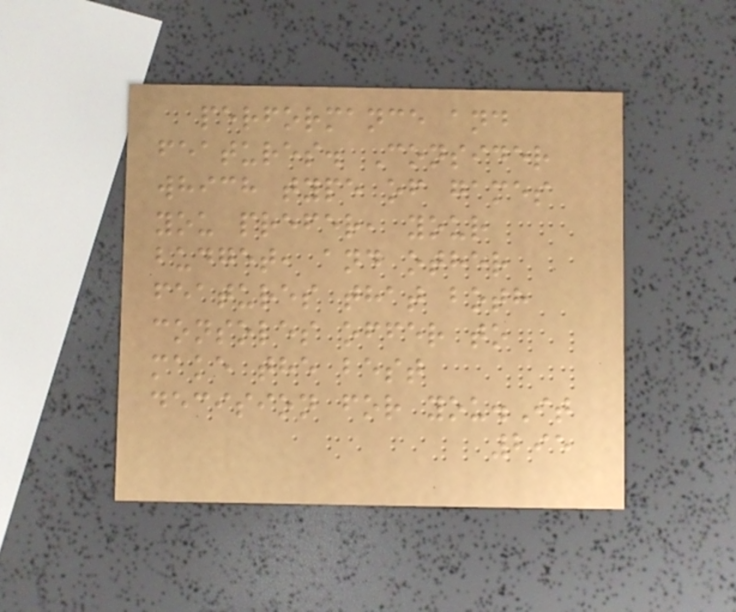performance and
features. Consider
which type of games
you prefer, your
budget, and other
features that both
consoles offer to
make the best
decision for you.It
295
